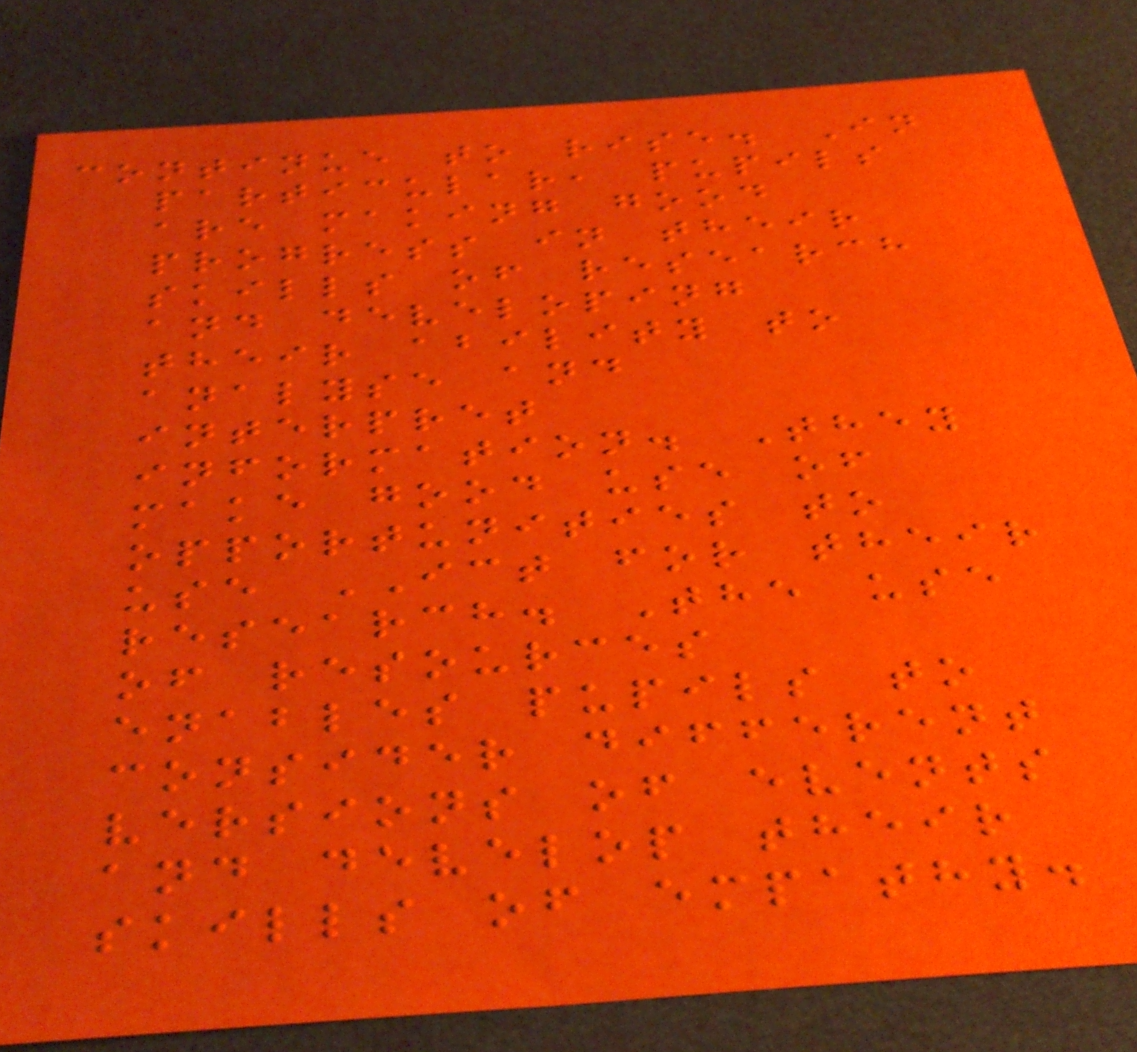continue to rise. In
particular, pupils
are making good
progress in their
skills of research
and developing
their ability to
analyse and
interpret
information. They
make good use of
opportunities to
use ICT for their
research. The use
of resources
enables pupils to
consider different
versions of events
and develop their
skills of empathy.
